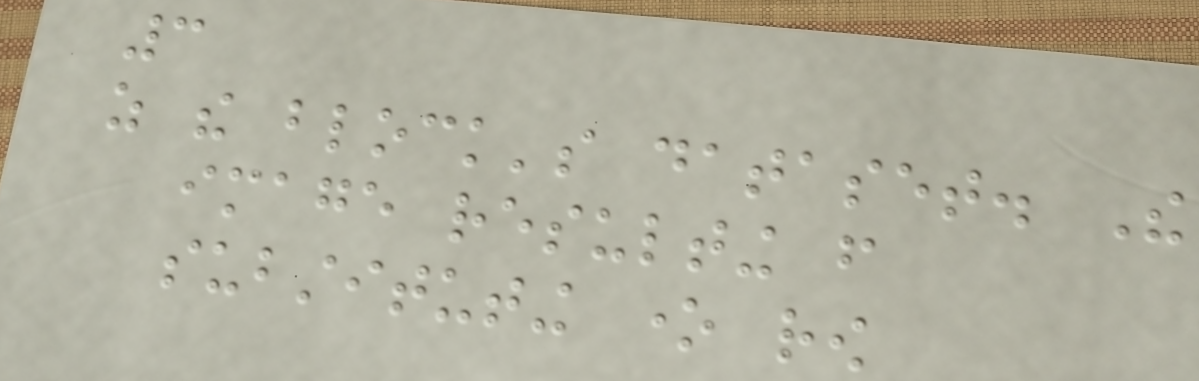3
as the block's dataset. The
image resulting from
substituting one row
